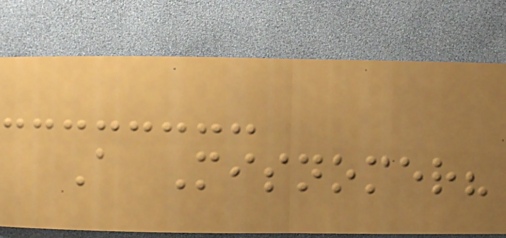A Misnomer?
